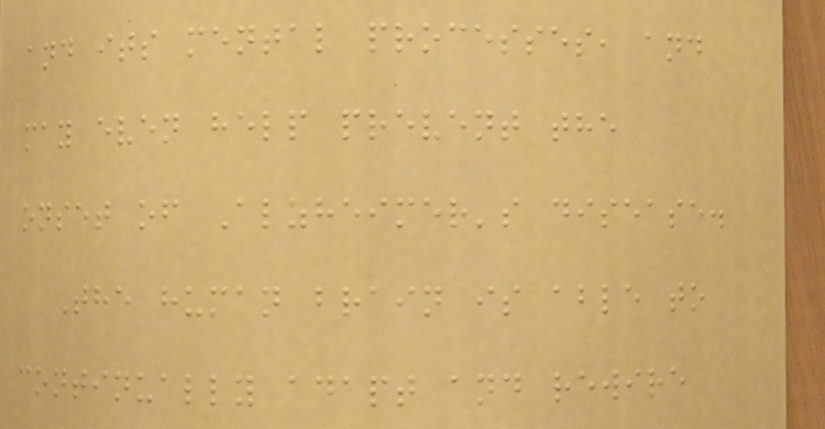and its mental processes, and
may even help prevent the
onset of Alzheimer's disease.
The human brain is able to
continually adapt and rewire
